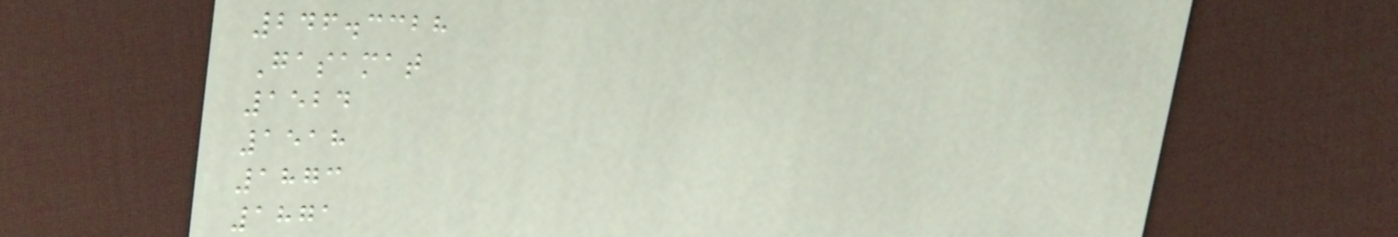246.3328
Gasamat
1524
1518
1873
1871
